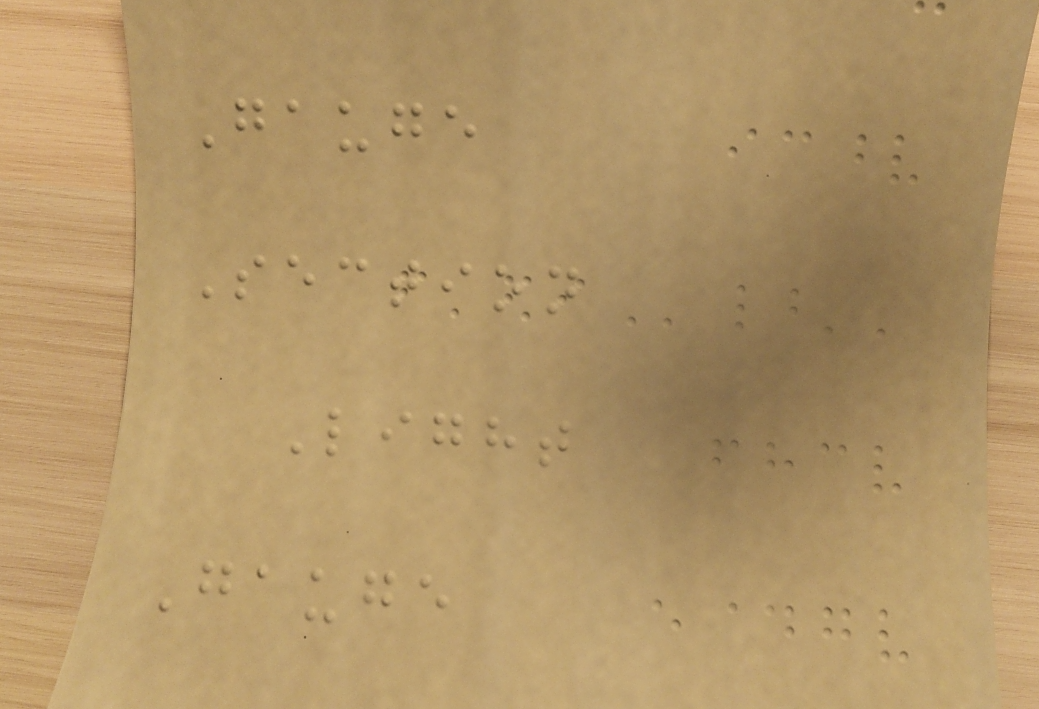Gauge
Section
Light
Gauge
